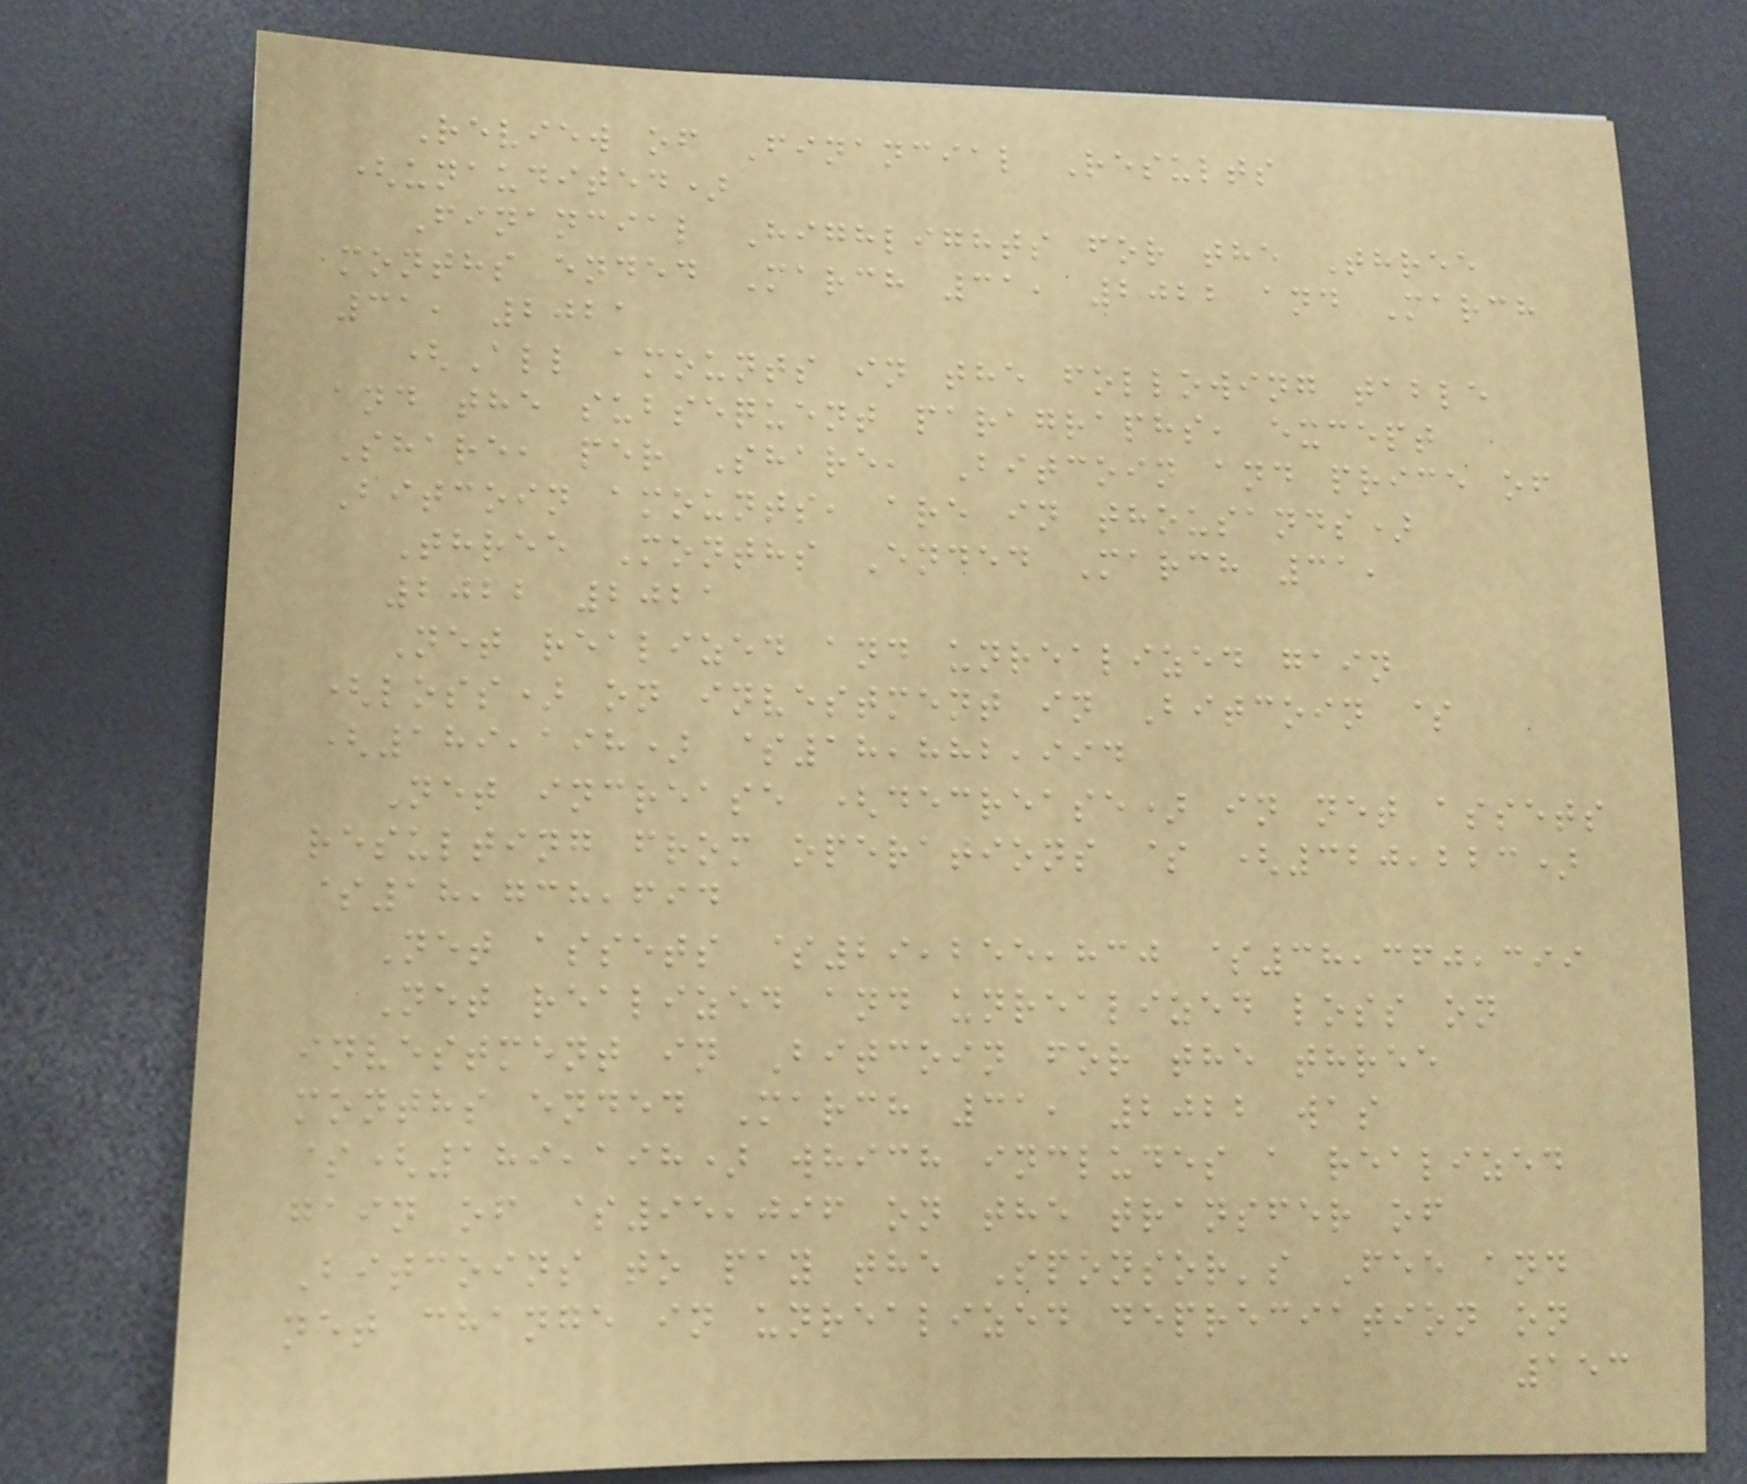Review of Financial Results
(unaudited)
Financial Highlights for the Three
months ended March 31, 2022 and March
31, 2021
(All amounts in the following table
and the subsequent paragraphs, except
Share, per Share, Bitcoin and price of
Bitcoin amounts, are in thousands)
Three Months Ended March 31,
2022 2021
Net realized and unrealized gain
(loss) on investment in Bitcoin $
(189,198) $18,882,994
Net increase (decrease) in net assets
resulting from operations $ (320,223)
$18,738,694
Net assets $29,255,830 $38,360,399
Net realized and unrealized loss on
investment in Bitcoin for the three
months ended March 31, 2022 was
$(189,198) which includes a realized
gain of $95,096 on the transfer of
Bitcoins to pay the Sponsor's Fee and
net change in unrealized depreciation on
153
